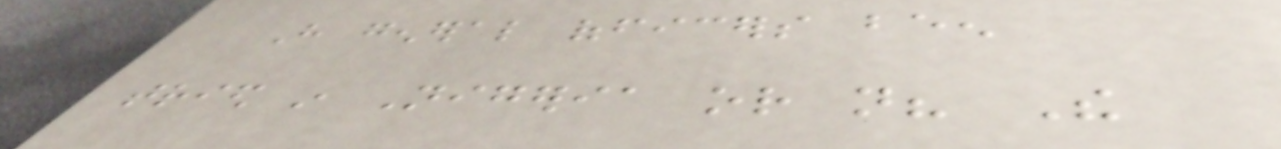Have general officers been
tried in Nigeria or not? The
